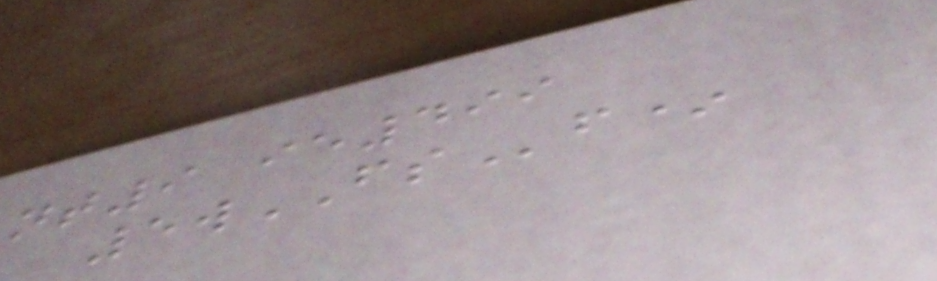nt9 ie499
5wFSf*
